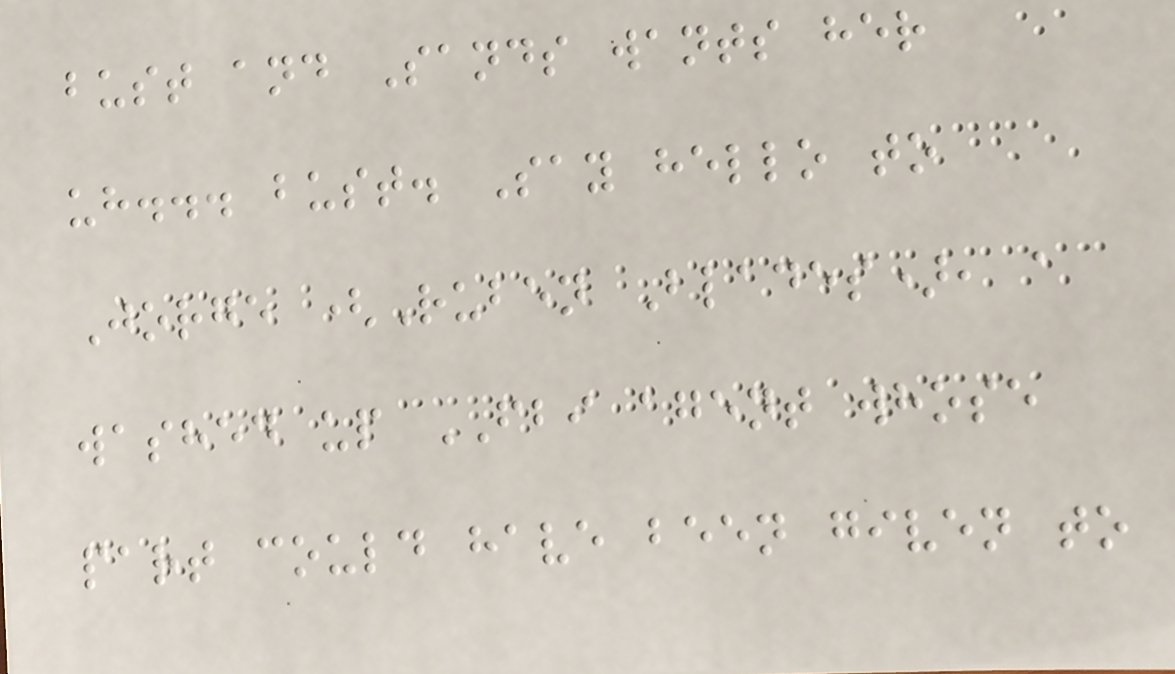bust and Sands wants her
uh... bust. Say hello to
Jorge (Ruben Blades), a
washed up FBI agent whose
part could have been given to
